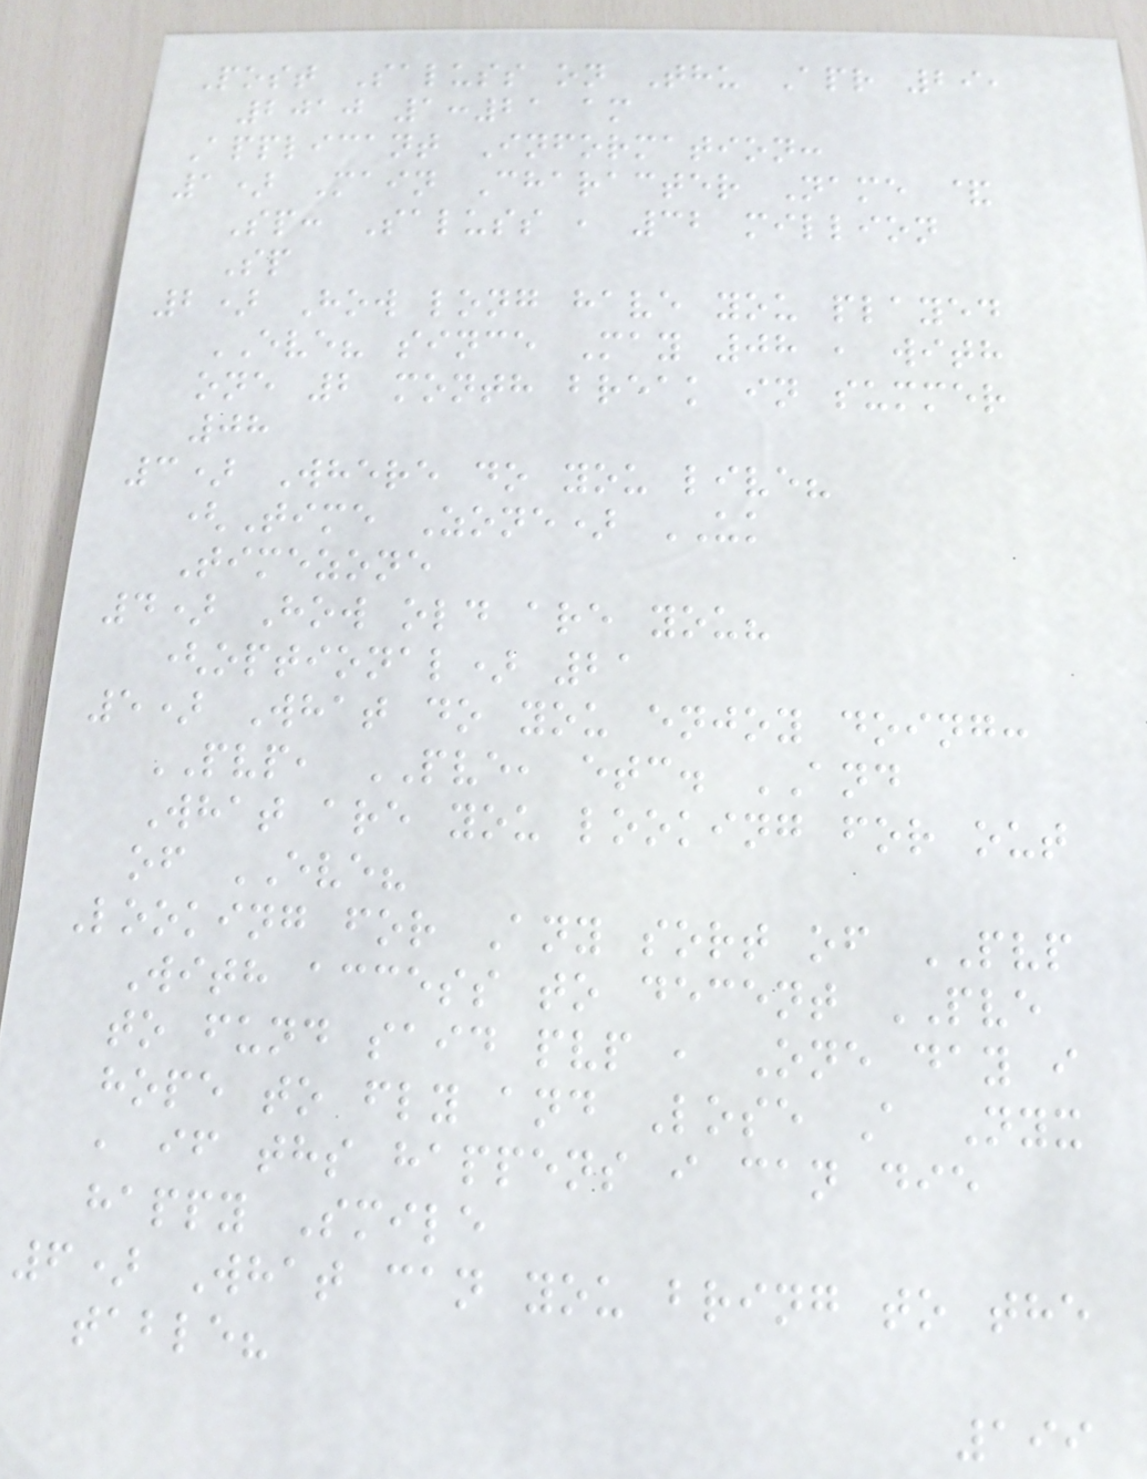Post Saluss on Thu Apr 29,
2010 1:21 am
Applicant Information:
1) Main Character Name &
Sp: Saluss , 32 million
Sp
2) How long have you played
EVE? since May 08 , with
one 2 month break in summer
08
3) Where do you live?
(Time Zone) UK
Timezone
4) How old are you?
(optional) 21
5) What do you enjoy doing:
PVP, PVE, etc. AND
What are you looking for out
of EVE?
Looking for Any sort of PVP
With access to decent PVE
to fund said pvp , One day i
hope to fly and Lose A Nyx
, if ths happens i can die
happy Smile
6) What can you bring to the
table?
199
